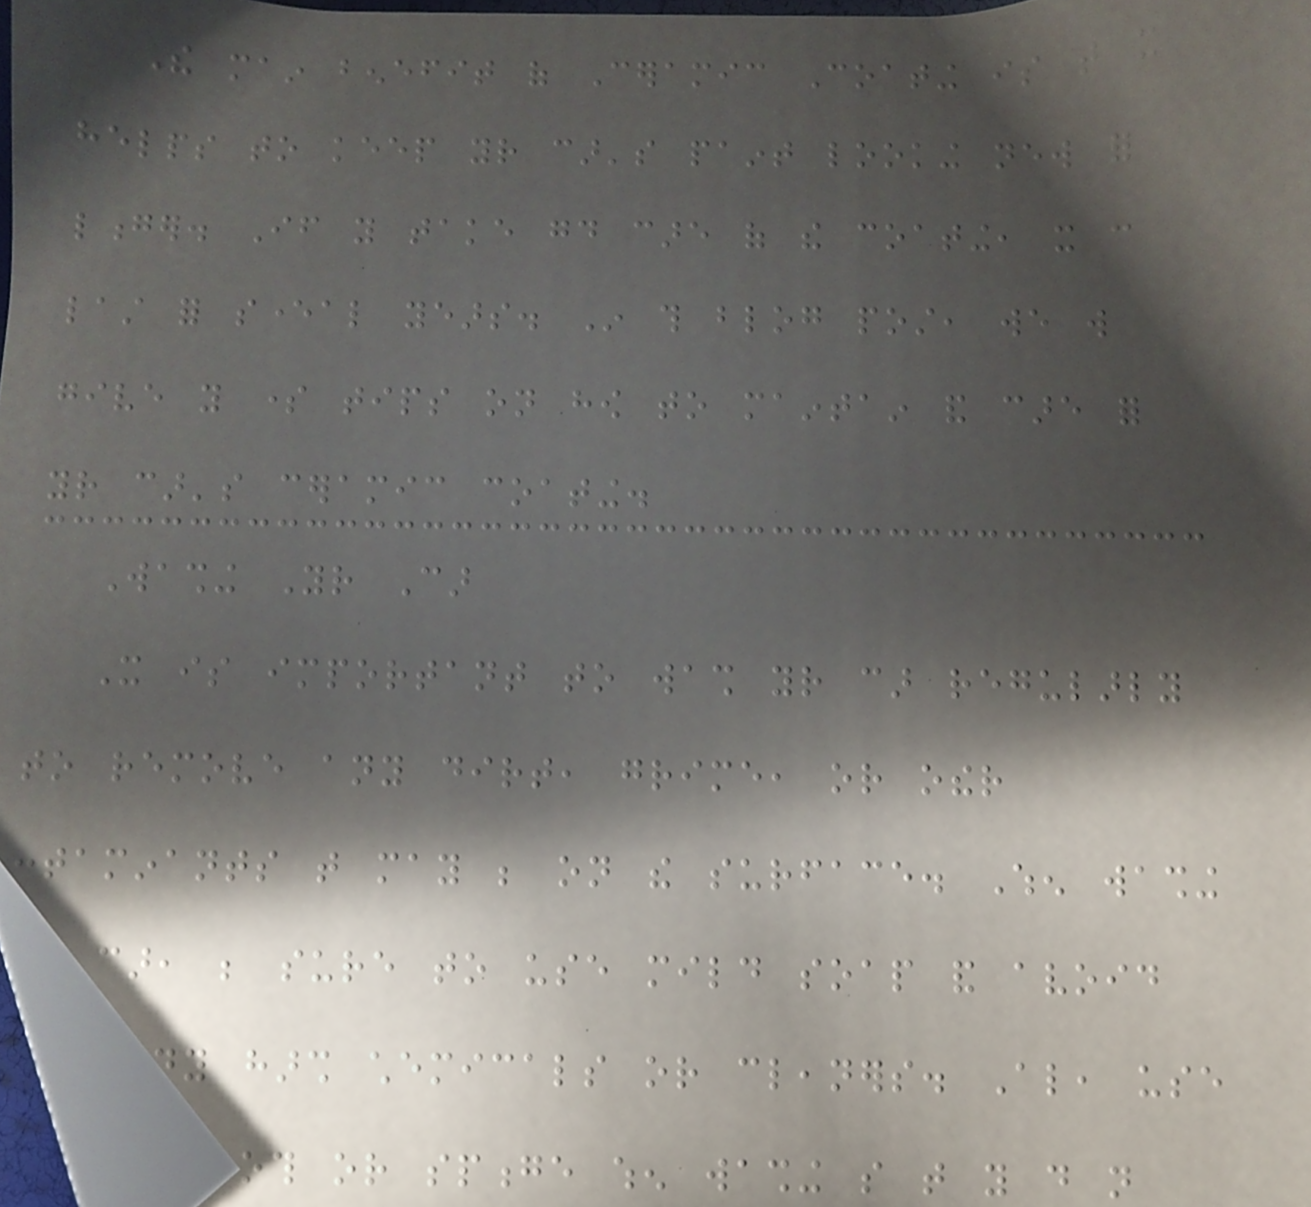The main benefit of Ceramic Coating is that it
helps to keep your car's paint looking new for
longer. If you take good care of the coating, it can
last for several years. In this blog post, we will
give you some tips on how to maintain and care for
your car's ceramic coating.
Washing Your Car
It is important to wash your car regularly
to remove any dirt, grime, or other
contaminants that may be on the surface. When washing
your car, be sure to use mild soap and avoid
using any harsh chemicals or cleaners. Also, use
a soft cloth or sponge when washing so that you do not
